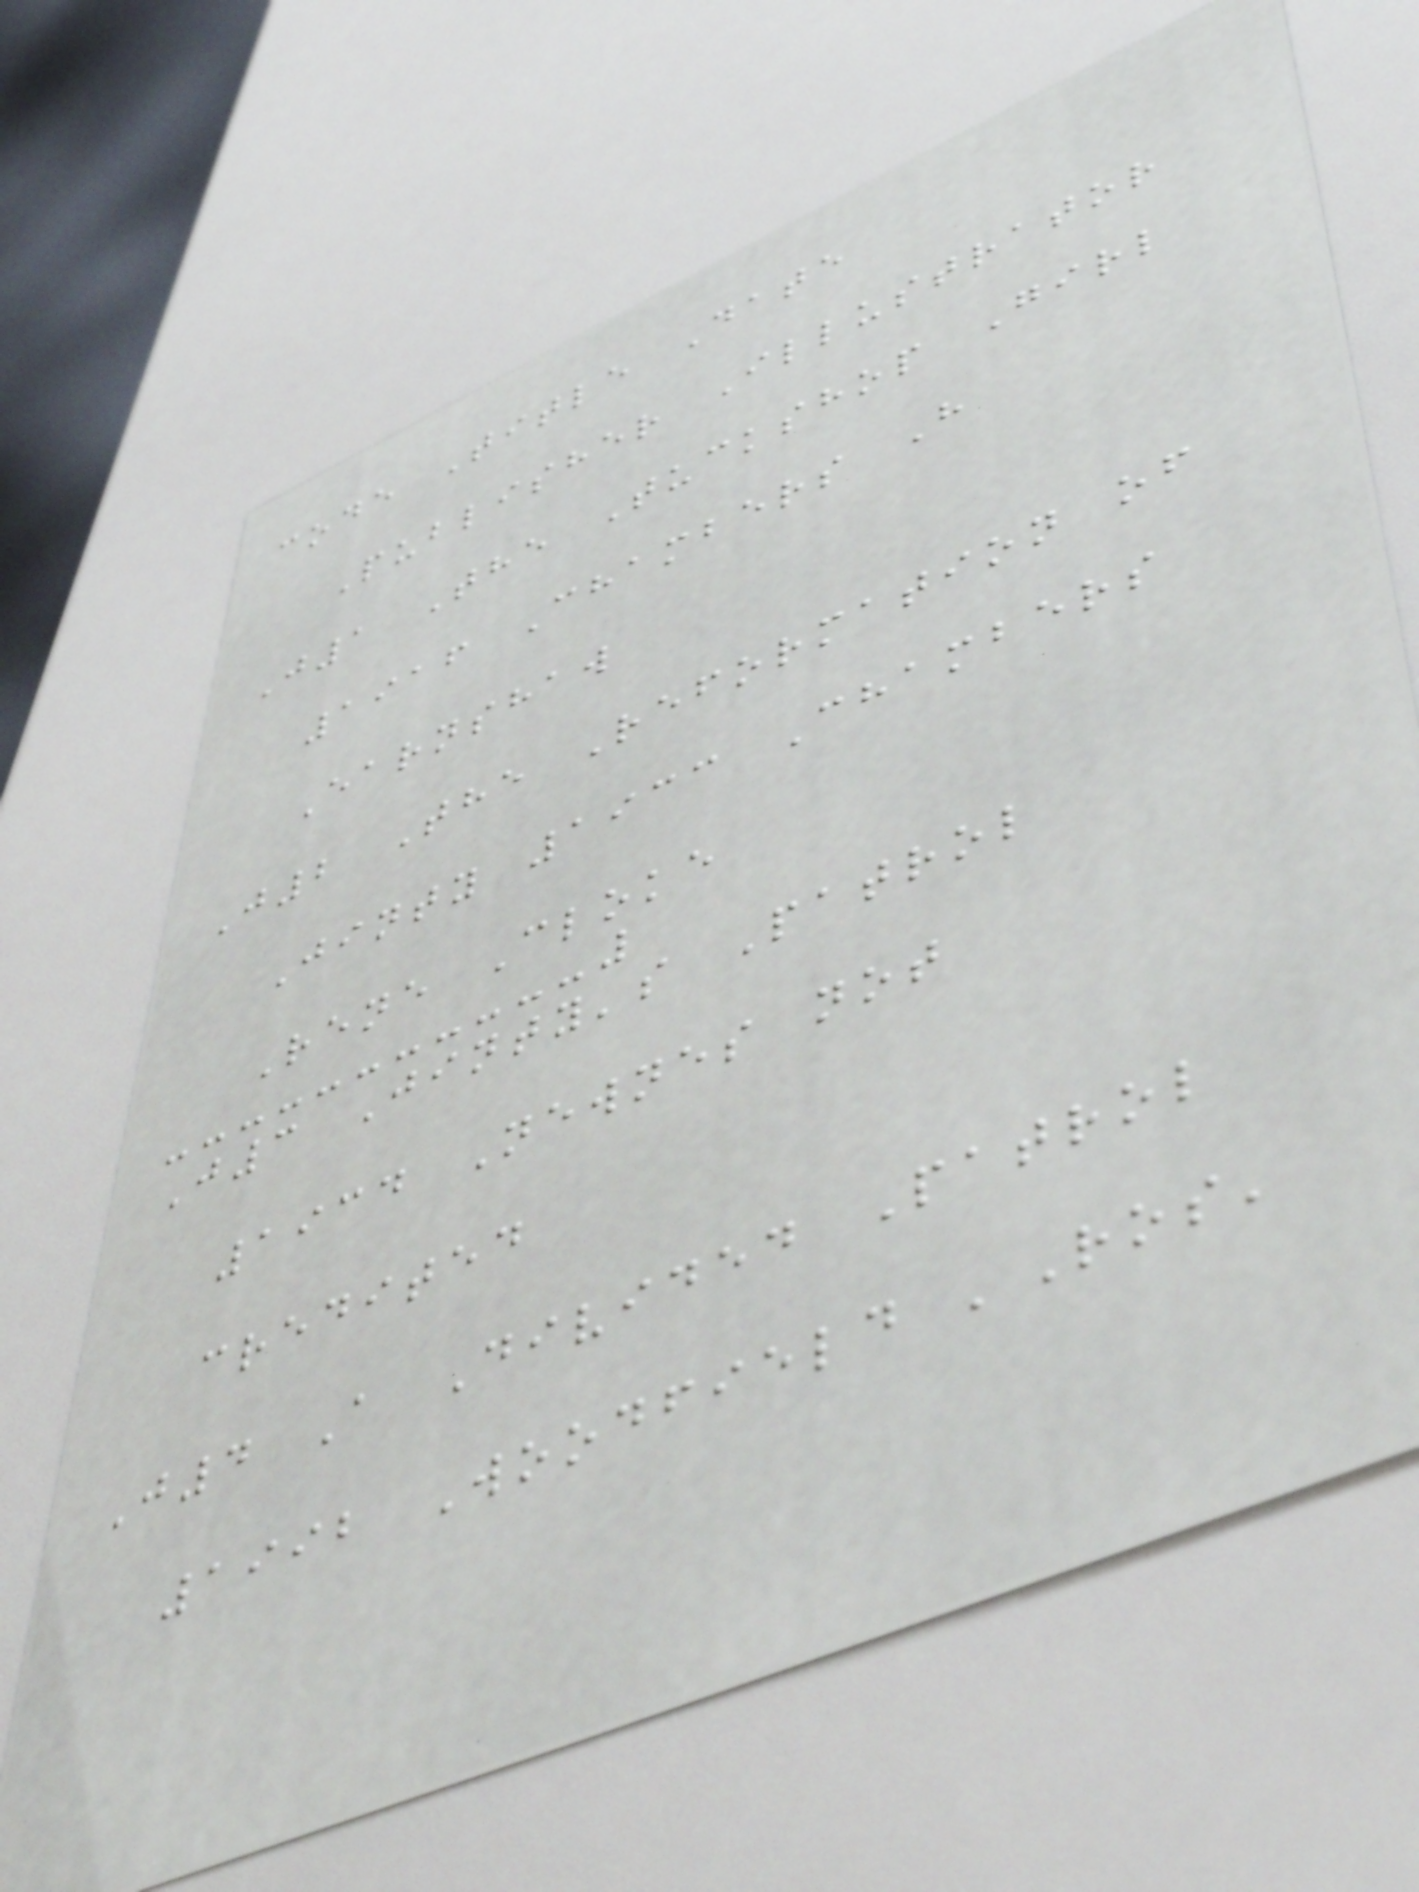code Title Date
Publisher Illustrator
J1 The Tuckshop Girl
1916 Chambers H
Earnshaw
J2 The Reformation of
Jinty 1933 Chambers
Rene Cloke
J3 Jinty's Patrol
1934 Newnes not
credited
J4 A Divided Patrol
1992 Woodfield 'Ros'
